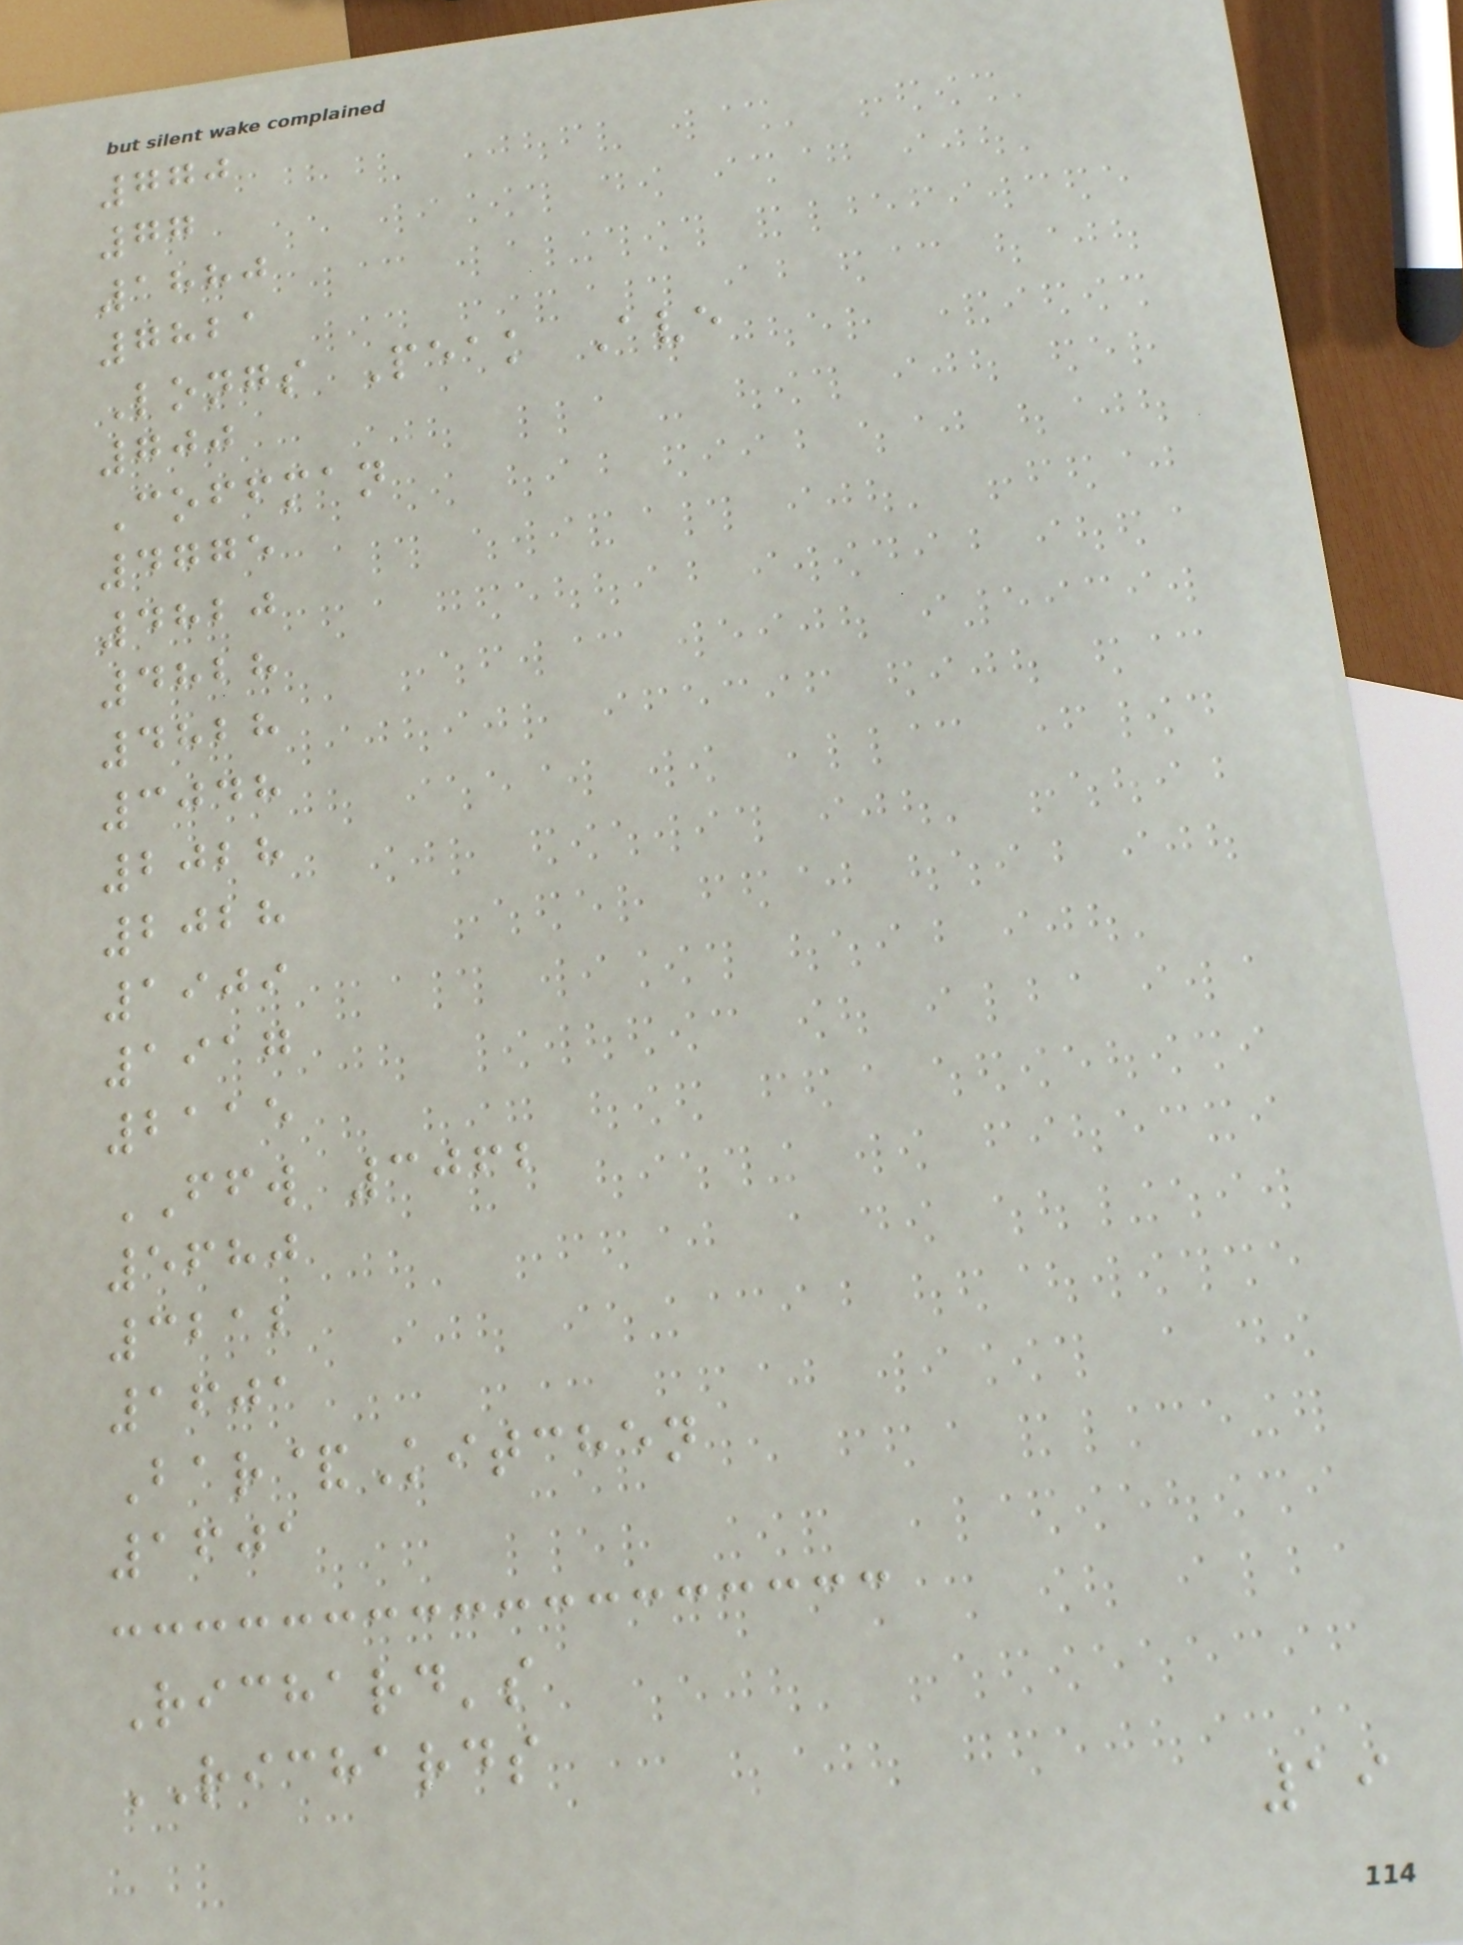770
77
1880
7821
Longs Peak Ave
700
Coffman
4775
4820
4828
4828
3048
2028
2028
1909
1917
2115
FFW 3062
5680
3212
1601
Bar&Kitchen
1601
Richard's
RICHARDS
19
